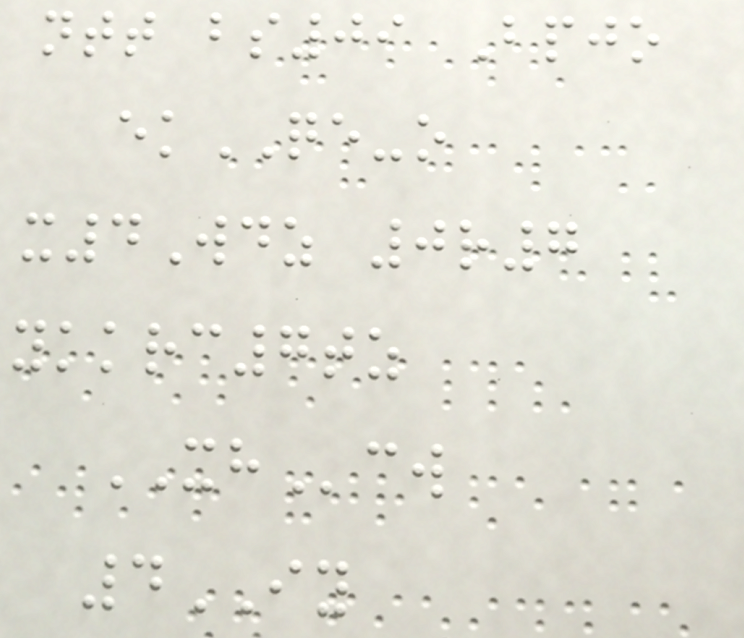ntt bs09 Bpjo
ekQE-o
x4Wdz 0r7
ykkrc7tz
XHcw
4IY
